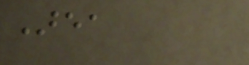Area
